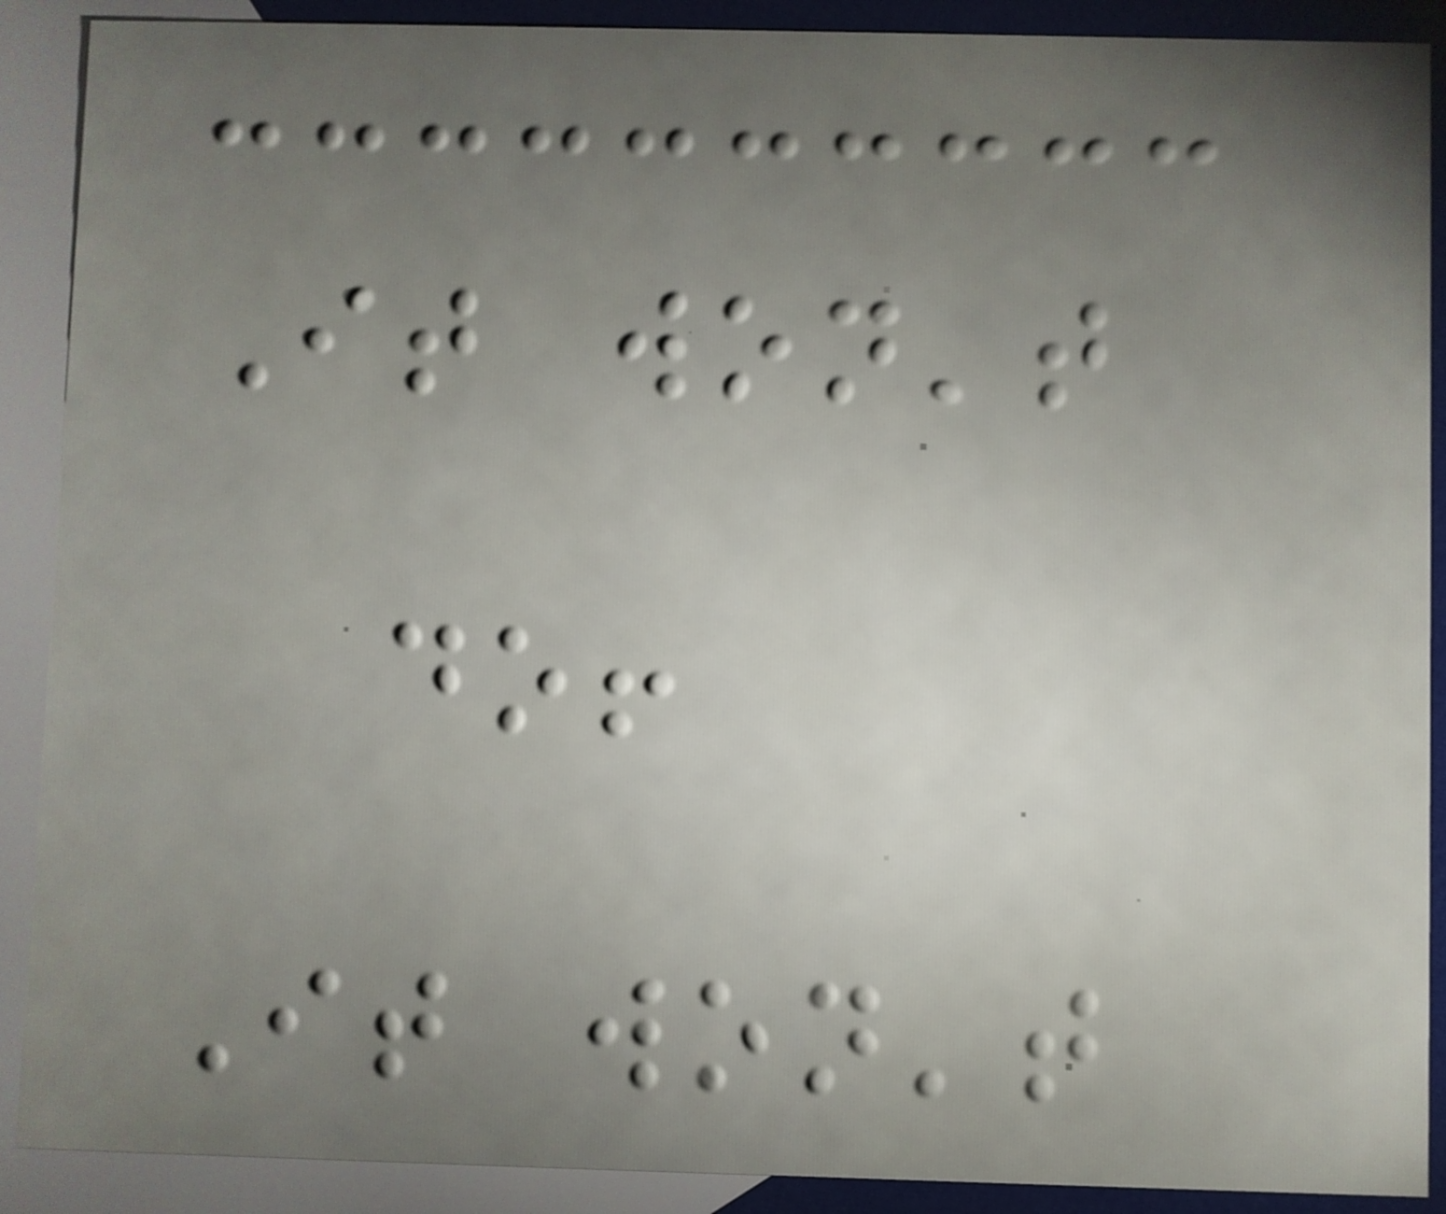It won't
do!
It won't
